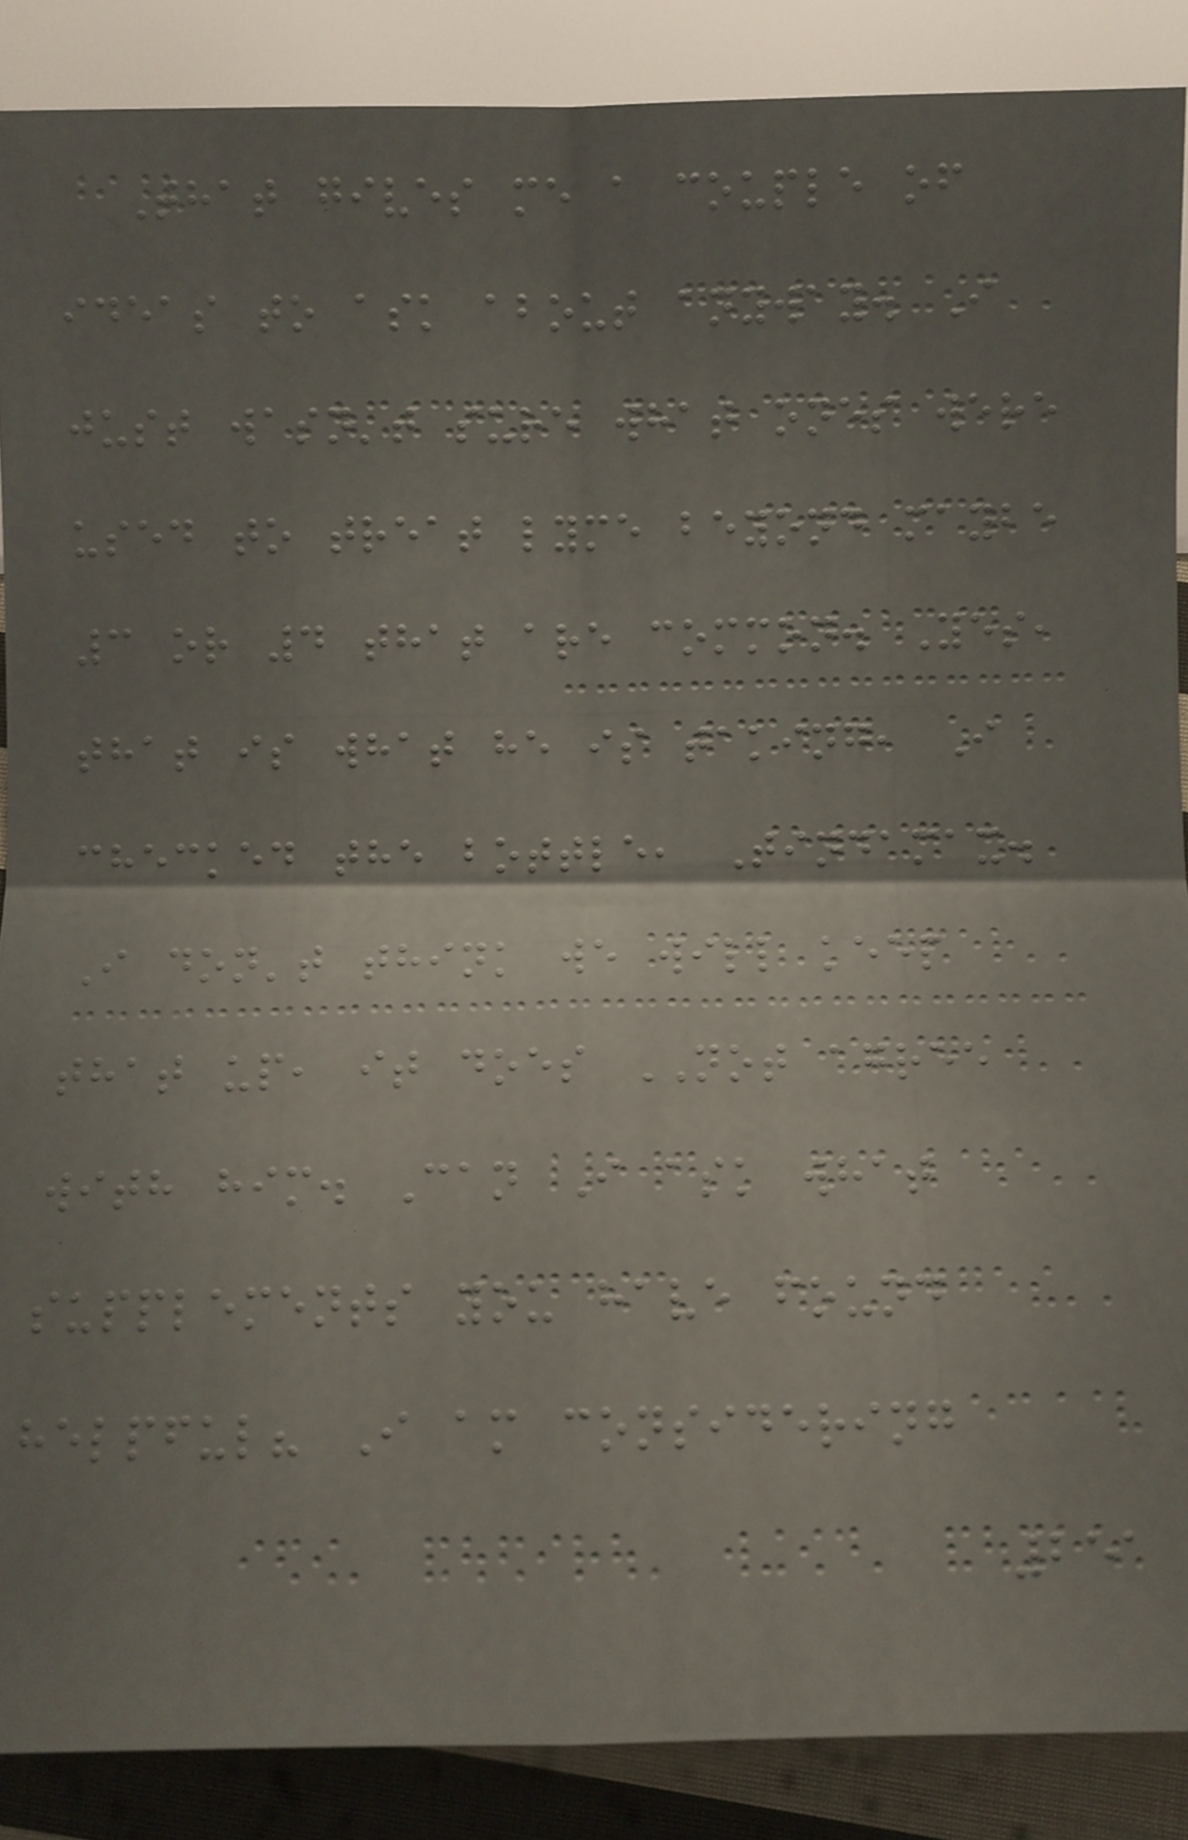That gives me a couple of
ideas to ask about anyway. I
just wasn't sure what ones were
used to treat lyme beyond maybe
3 or 4 that are common. Yes,
that is what he is taking, I
checked the bottle, Tindamax.
I don't think we will keep
that up, it does NOT agree
with him. Can I ask what
supplements you have found
helpful? I am considering
251
